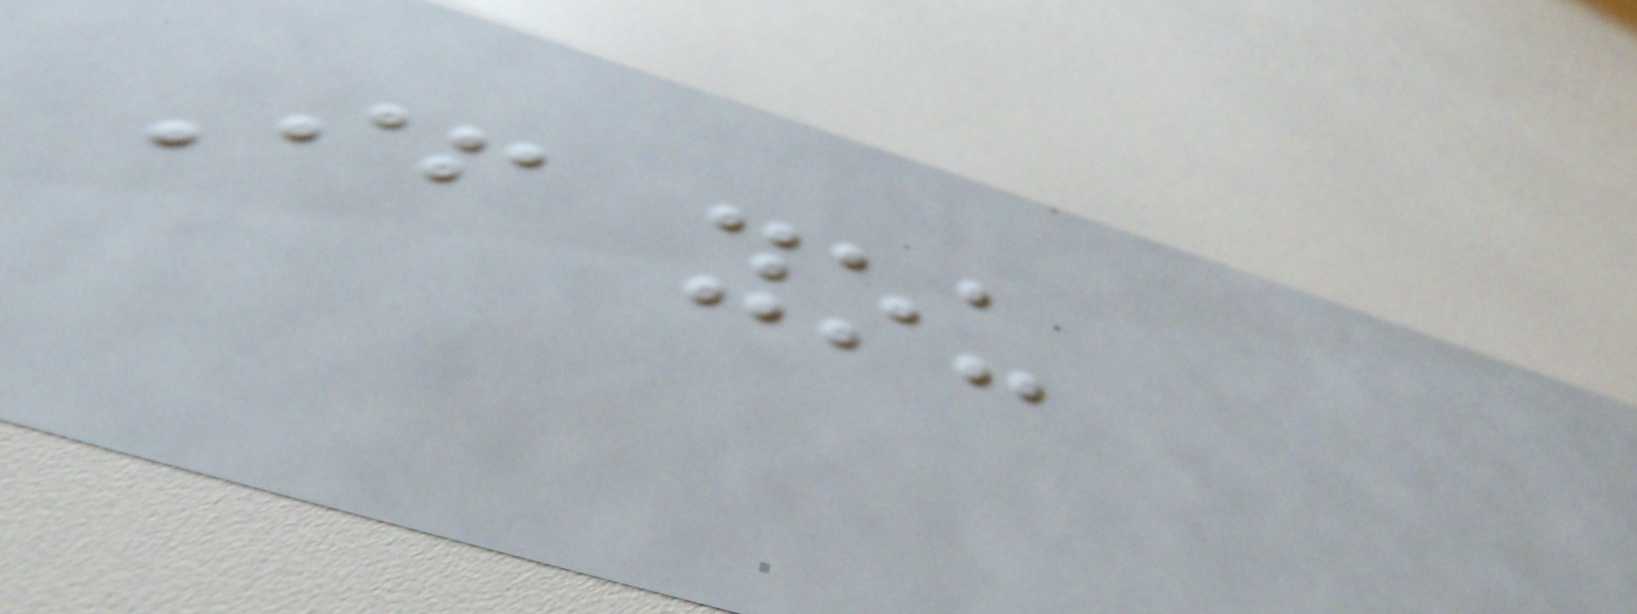If you
